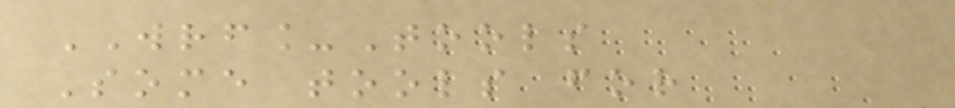WRF_Tools
Some tools for
